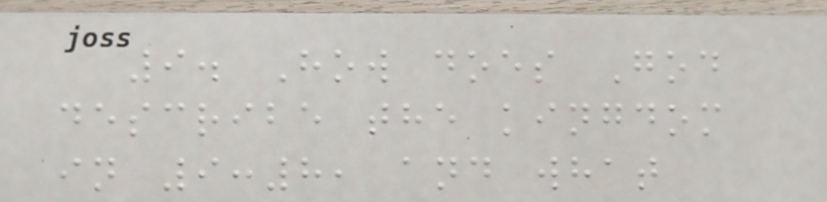9. How does God
describe the kingdom
in 9:8, and what
